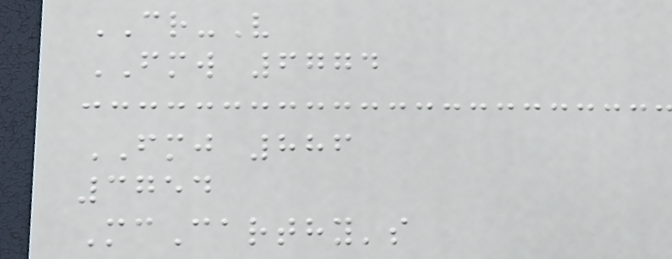CR-V
FMW 6774
FMJ 886
3754
McCarthy's
